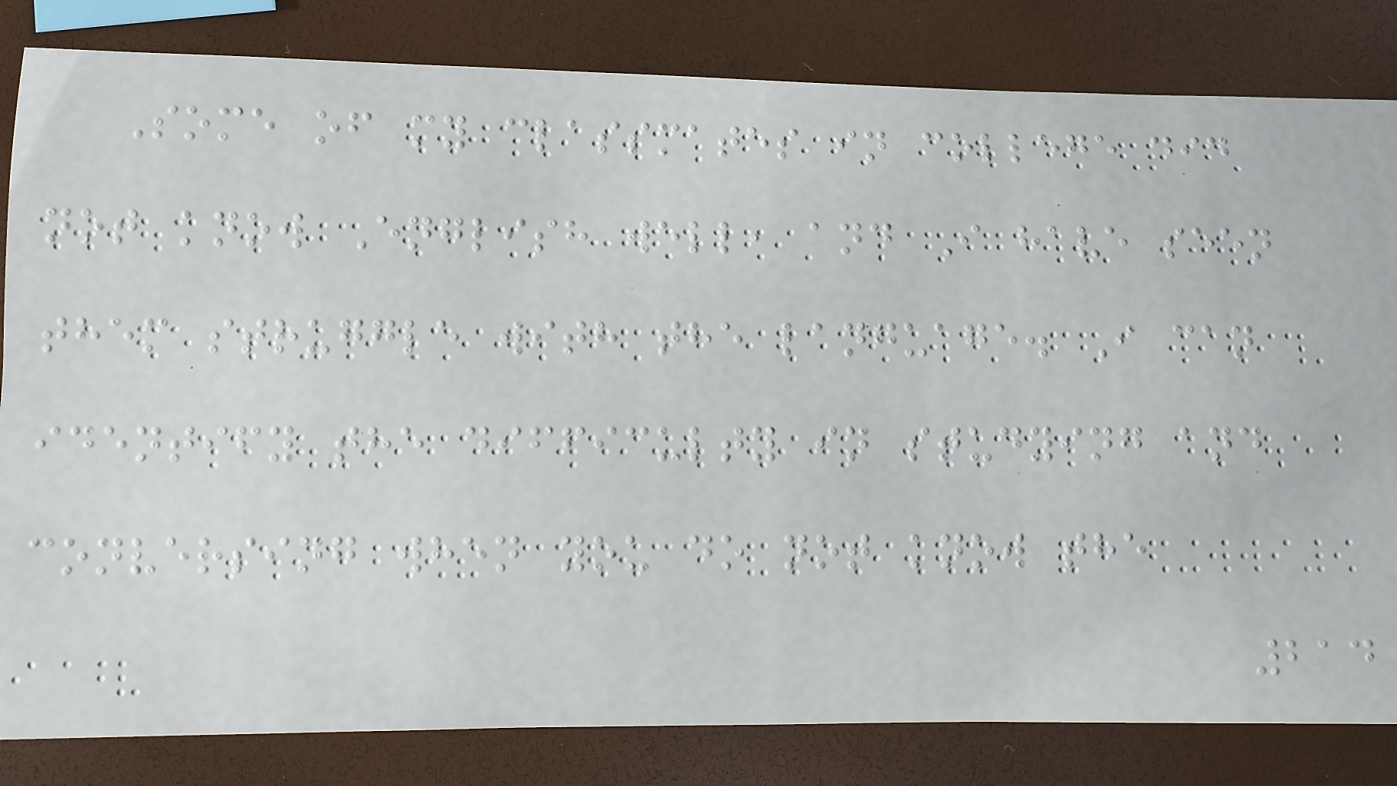Some of my classmates in college did
not know English well, and I have seen
them struggle with the language. I can
identify the difficulty in studying and
conversing when you do not know the
214
